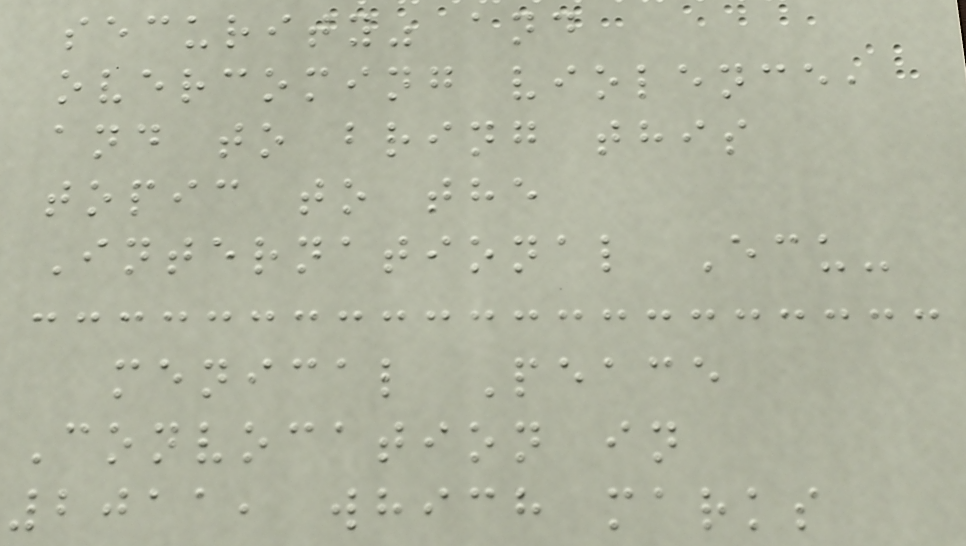security" and
overcoming violence,
and to bring this
topic to the
International Ecu-
menical Peace
Convocation in
2011, which marks
